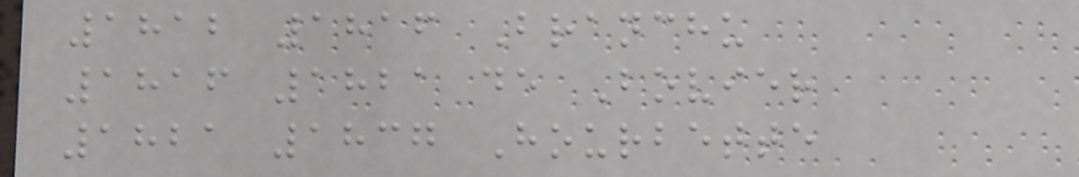1812 1816 Branchu
1816 1821 de Bovier
1821 1837 Hourbette
